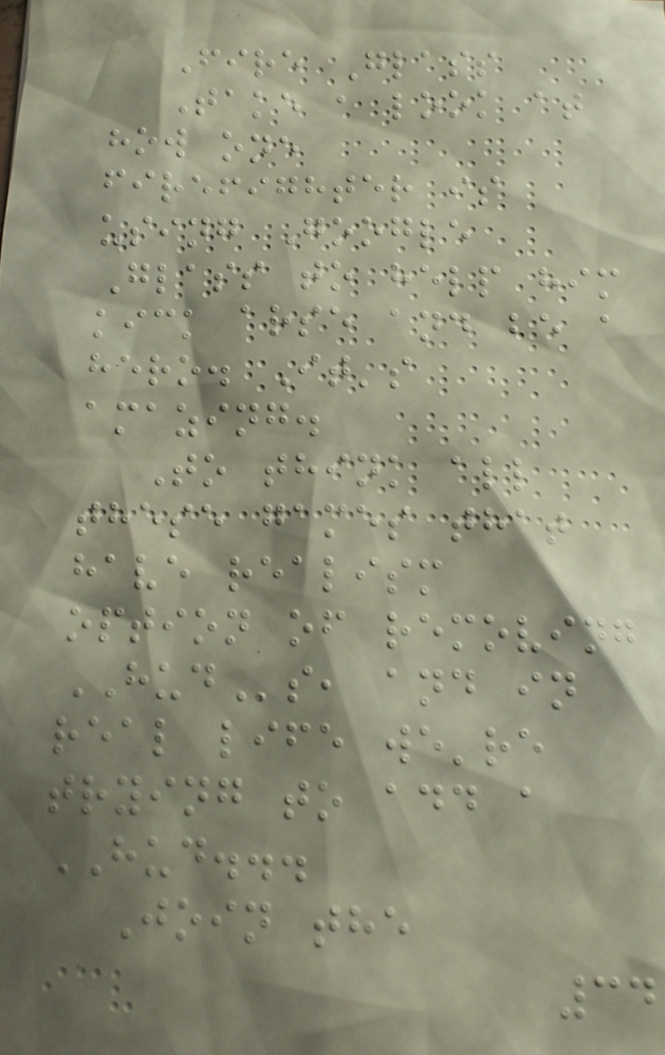Fire Glass
Take a look at
how one
firefighter is
using Google
Glass to help him
kick arse and be a
hero. It's
amazing.
To think all
these games that
have realism
option of removing
HUDs, and in
real life we're
trying to add a
HUD...
Join the
34
